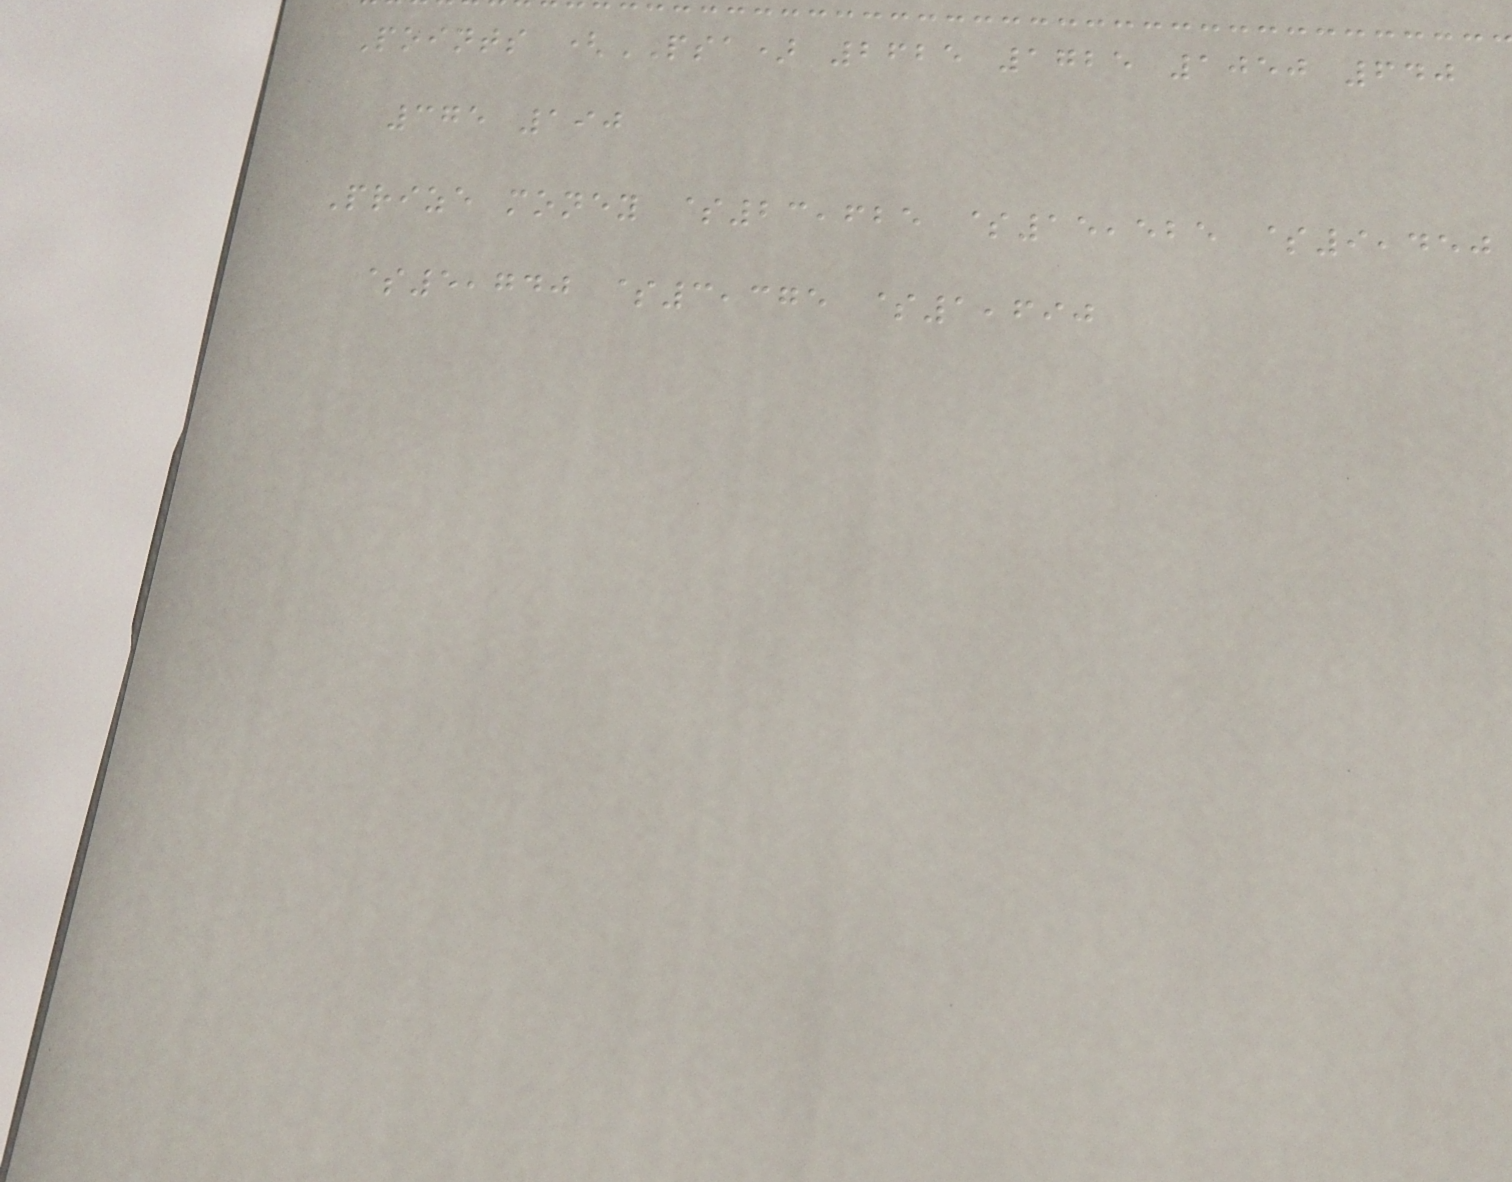Points (PSA) 2625 1725 1050 640
375 190
Prize money $23,625 $15,525 $9,450
$5,740 $3,375 $1,690
